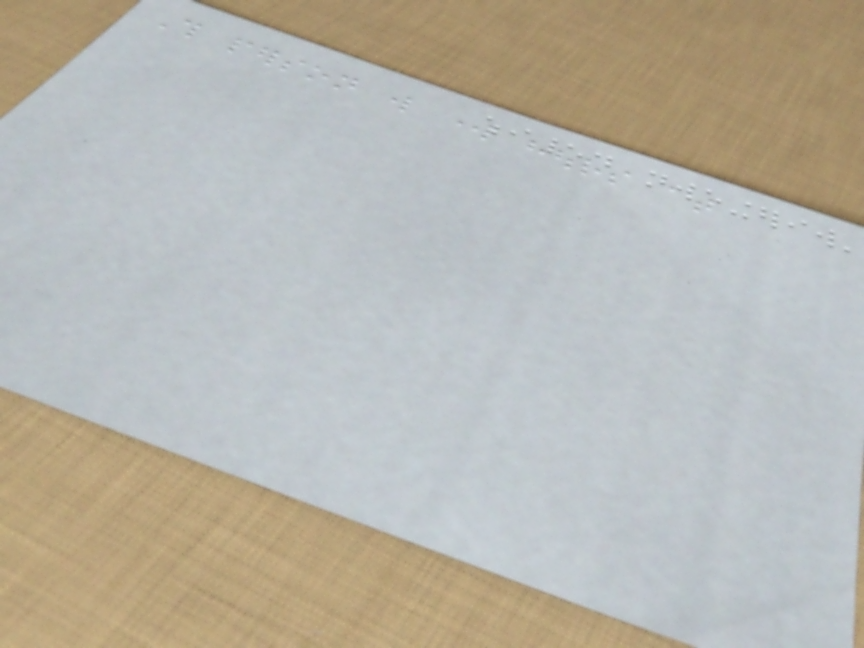This person will work hours at
